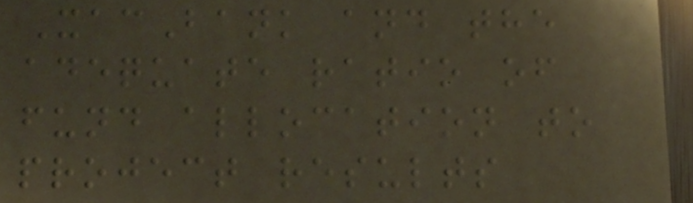XacBank and the
adequate ratio of
fund allocation to
project results
